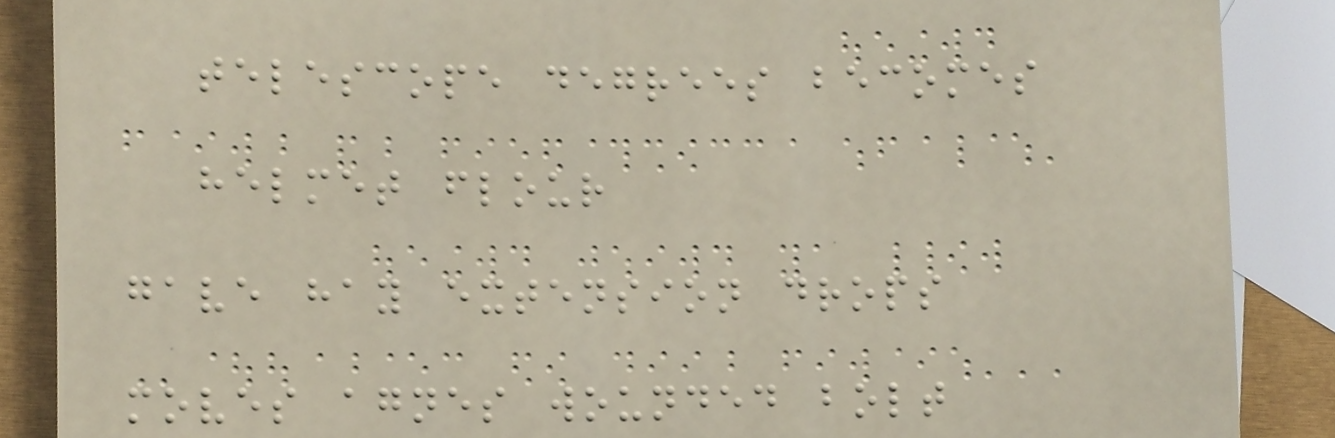telescope degrees becomes
helmet flour
gave hay extension drops
moves agnes wounded bolt
